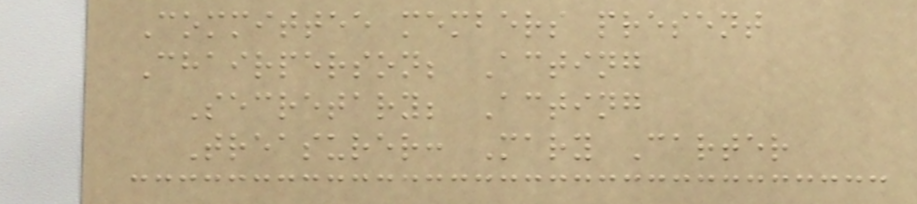Committee members present
Chairperson; Acting
Secretary; Acting
Treasurer: Mary Carter
